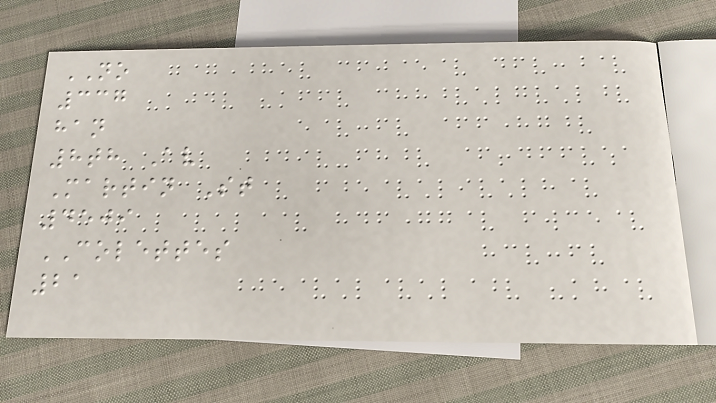NO
337
han
8th Av
Martin St
4509
COLETTES
21
